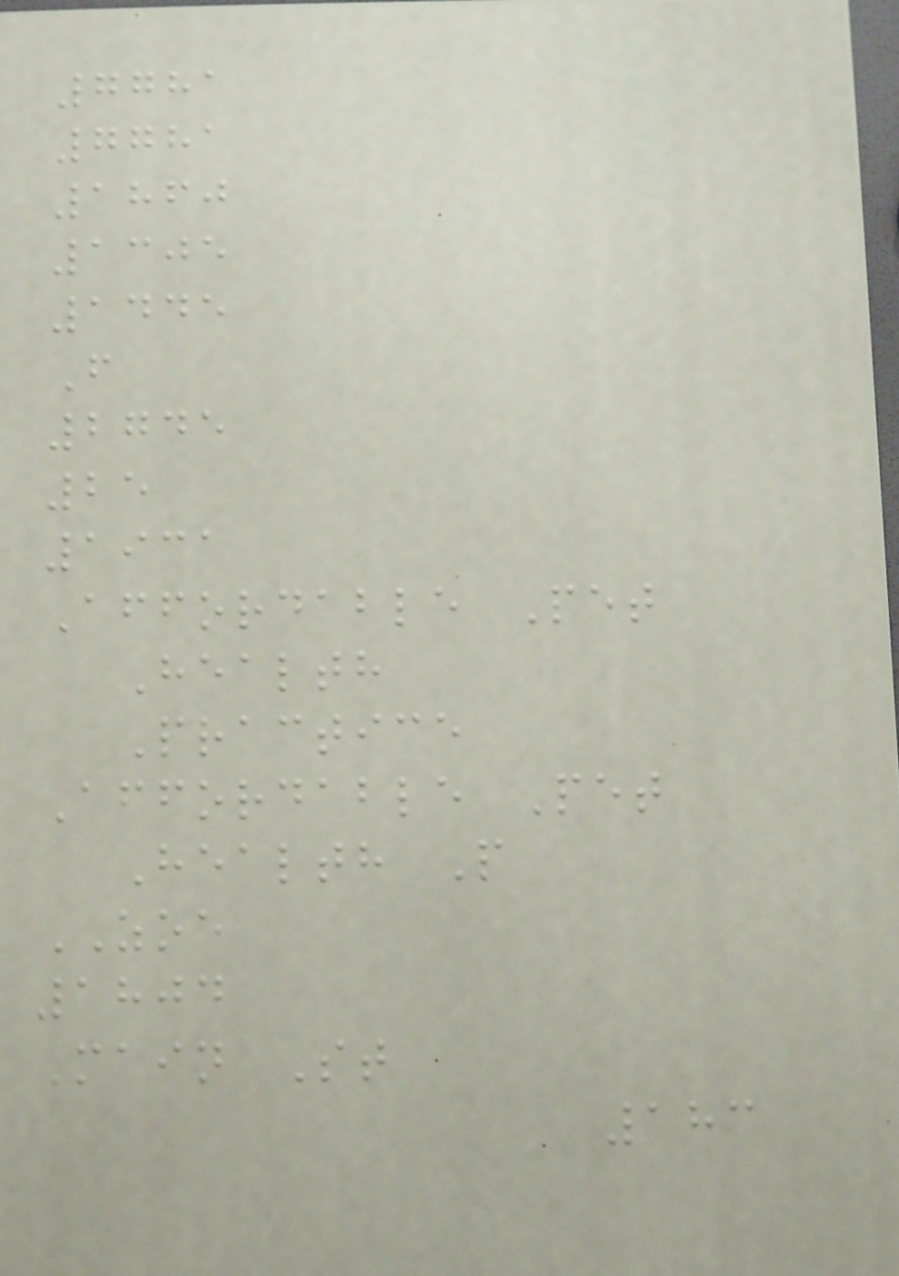7781
7781
1860
1305
1445
F
2745
25
1931
Affordable Pet
Health
Practice
Affordable Pet
Health P
ZOE
1804
Main St
183
